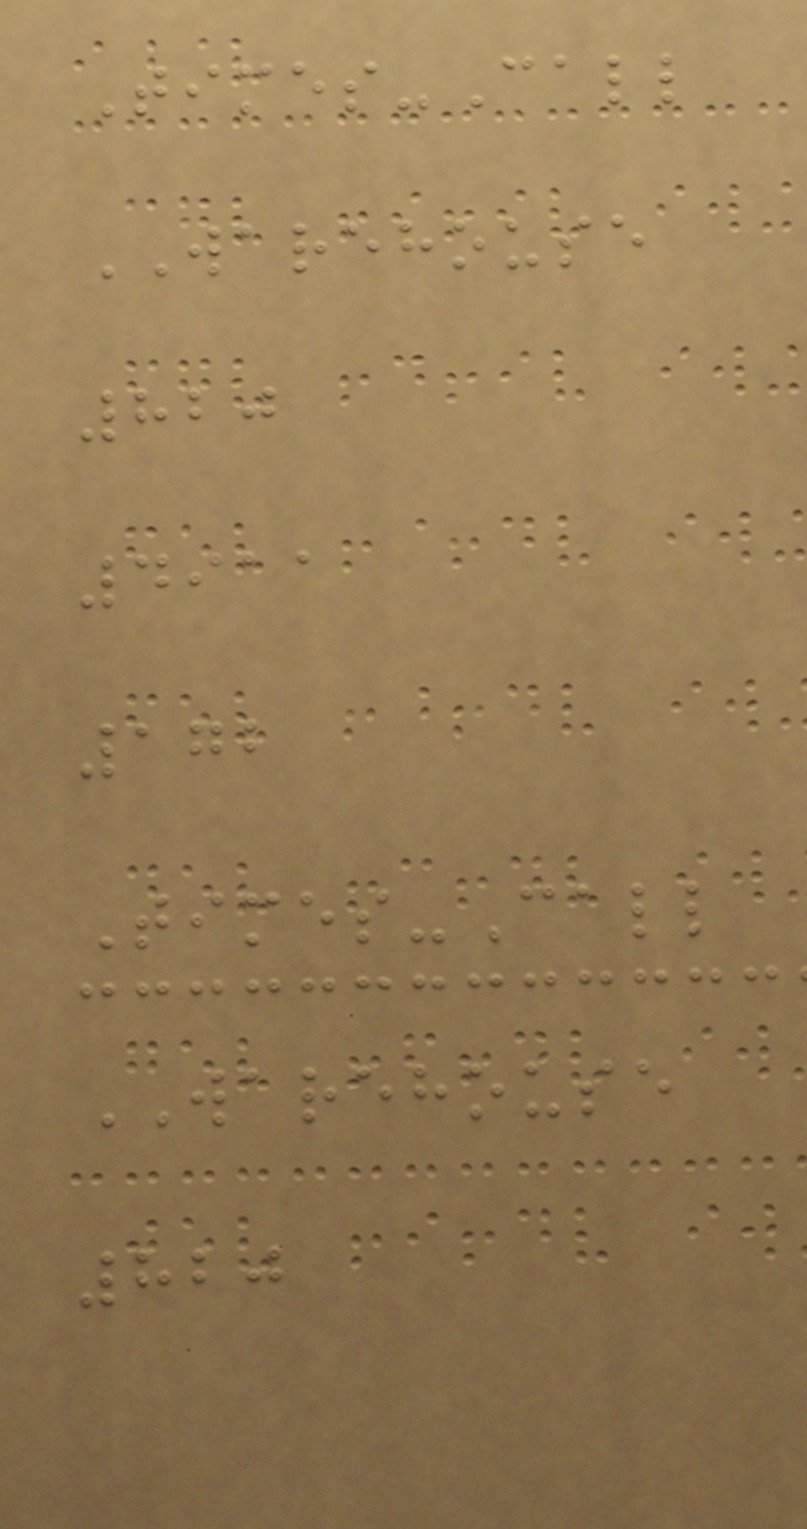Times-Call
WAREHOUSE
820
4911
172
Times-Call
WAREHOUSE
820
